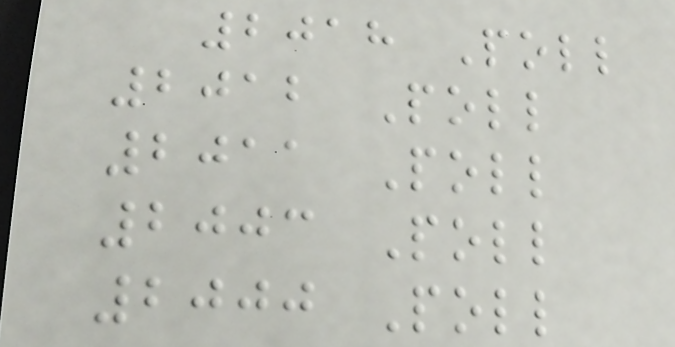2018 Poll
2012 Poll
2011 Poll
2003 Poll
2000 Poll
